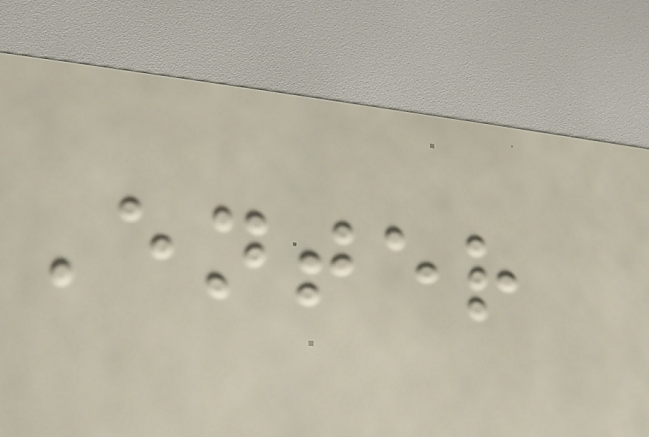Enter
